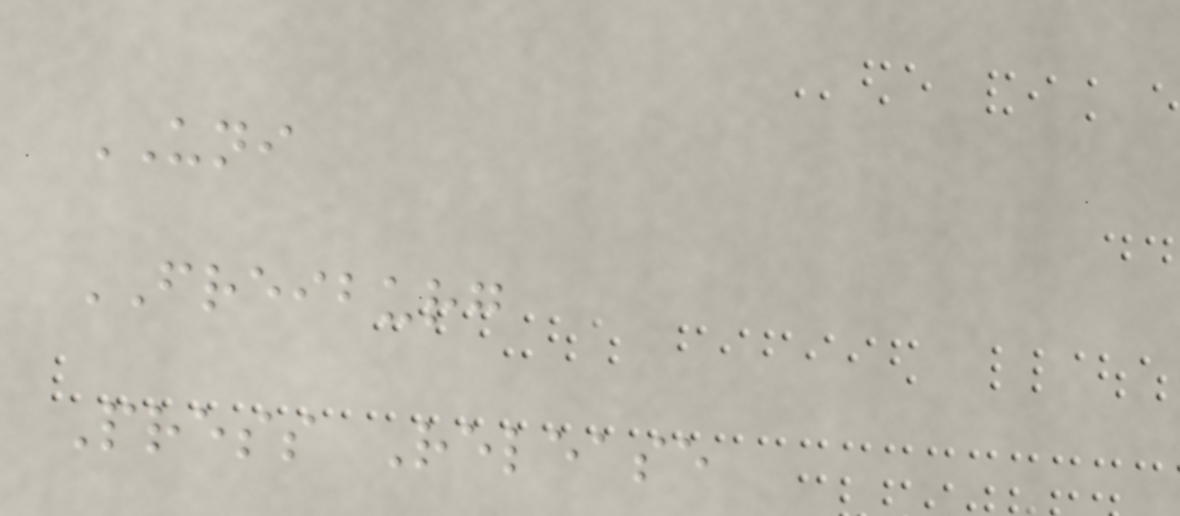UNI
FREIBURG
Press Release
